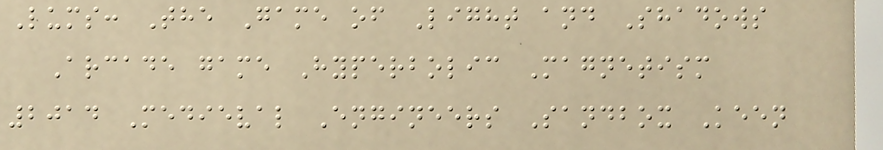Lums: The Game of Light and Shadows
Arcade game Hyperbolic Magnetism
2014 Medieval Engineers Sandbox Keen
